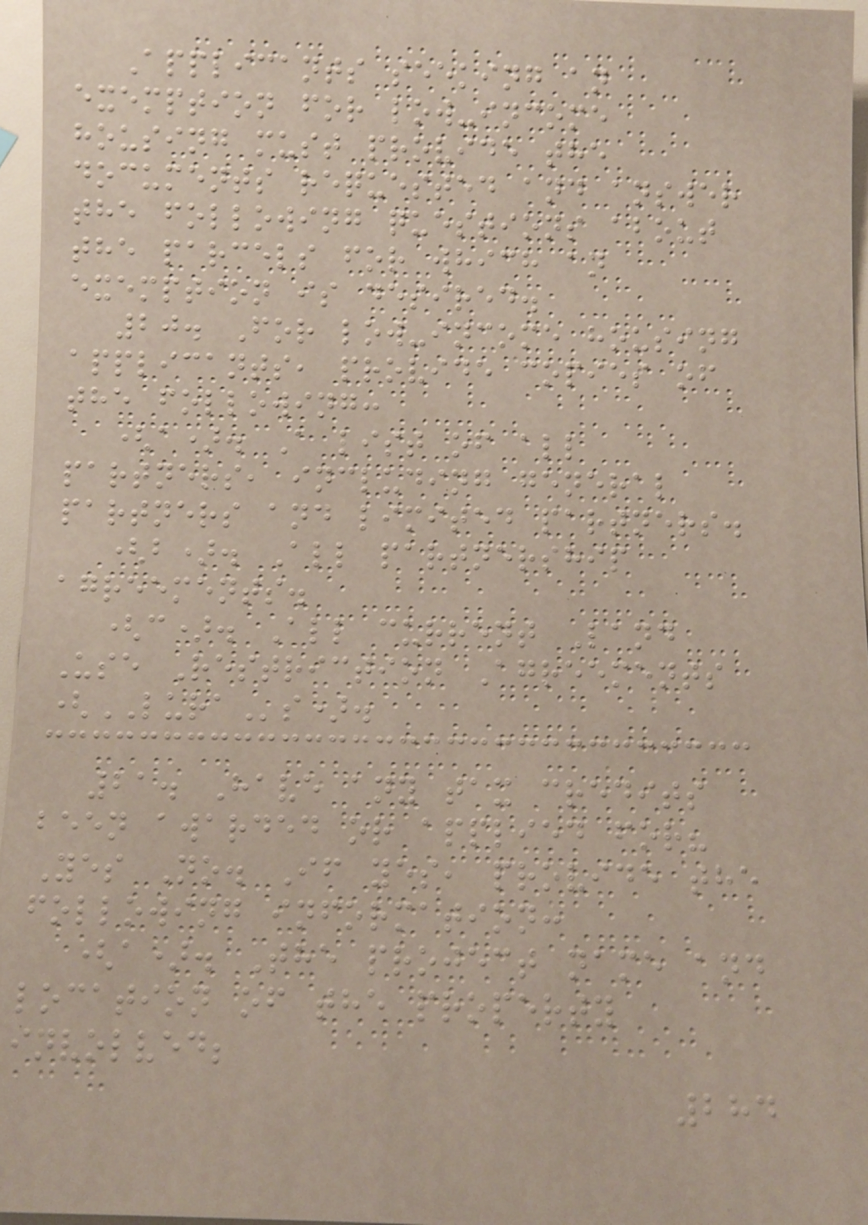Applicants seeking an
exemption for low-income
housing must provide the
documents requested and answer
the following questions about
the parcels for which an
exemption is desired.
20. For low-income housing
applicants, provide copies of
the following:
(a). A list of all
partners, including general
partners and limited partners.
(b). All partnership
agreements.
(c). All current Land
Use Restriction Agreements
(LURAs).
21. Have any tax credits
been awarded or applied for?
Yes No. If yes, provide the
following information:
(a). The project name and
location of the property
involved;
284
